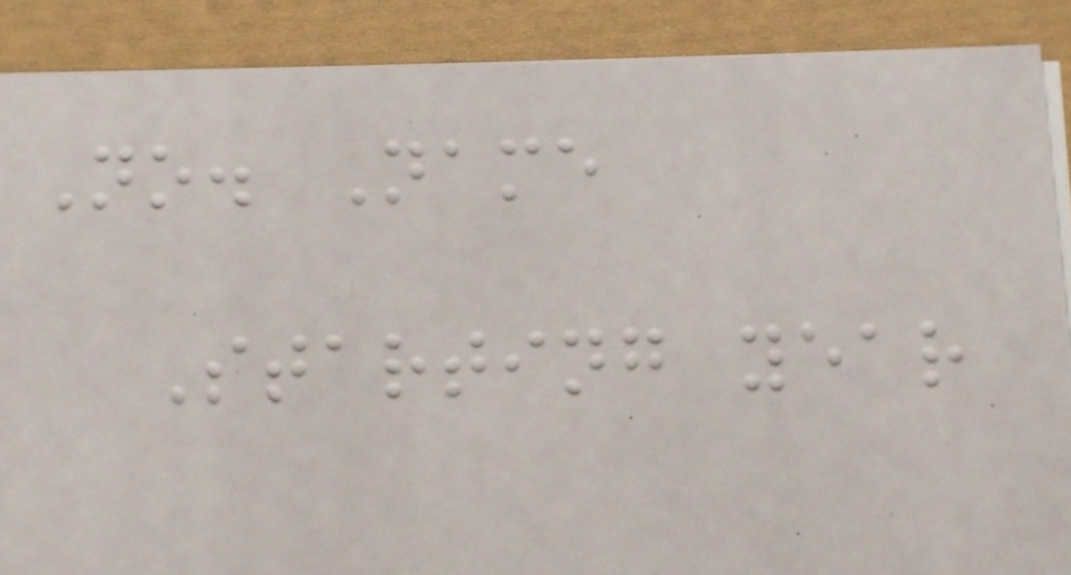No. Name
Starting year
